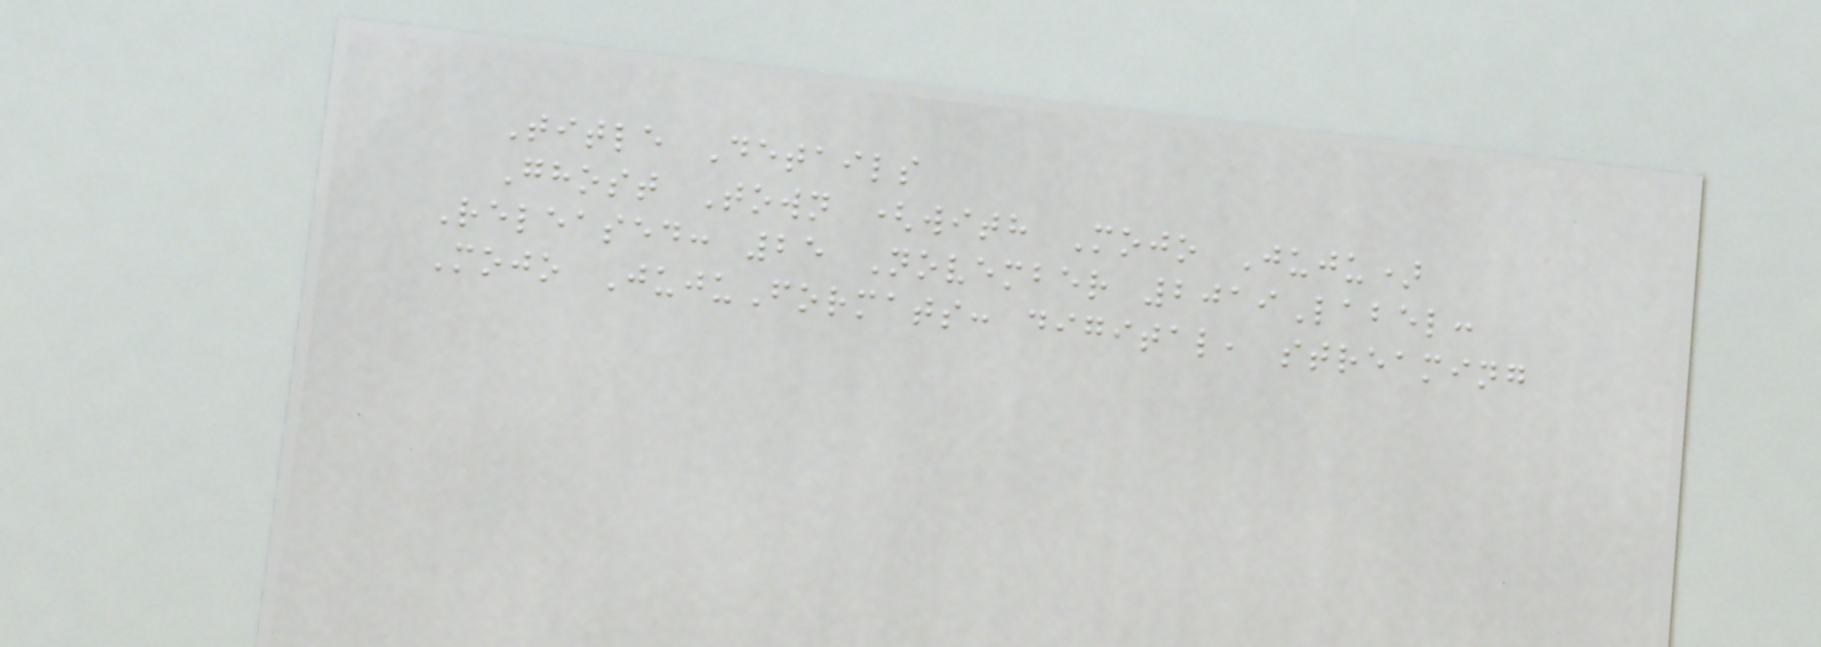Title Details
Ghost Town (with Mojo Juju)
Released: 25 November 2019Label:
Mojo JujuFormats: digital, streaming
